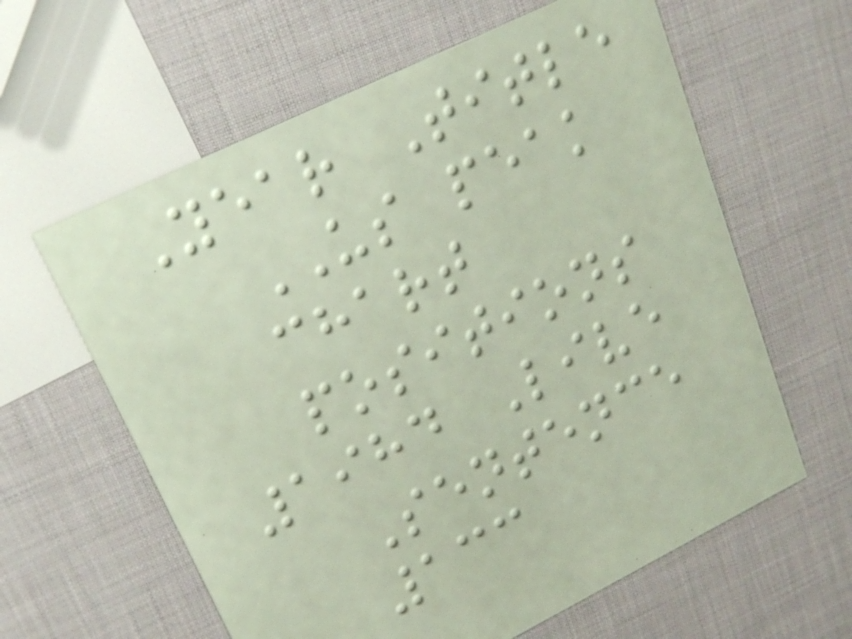Year Title
US peak
chart
positions
1984 Live
Sentence
133
